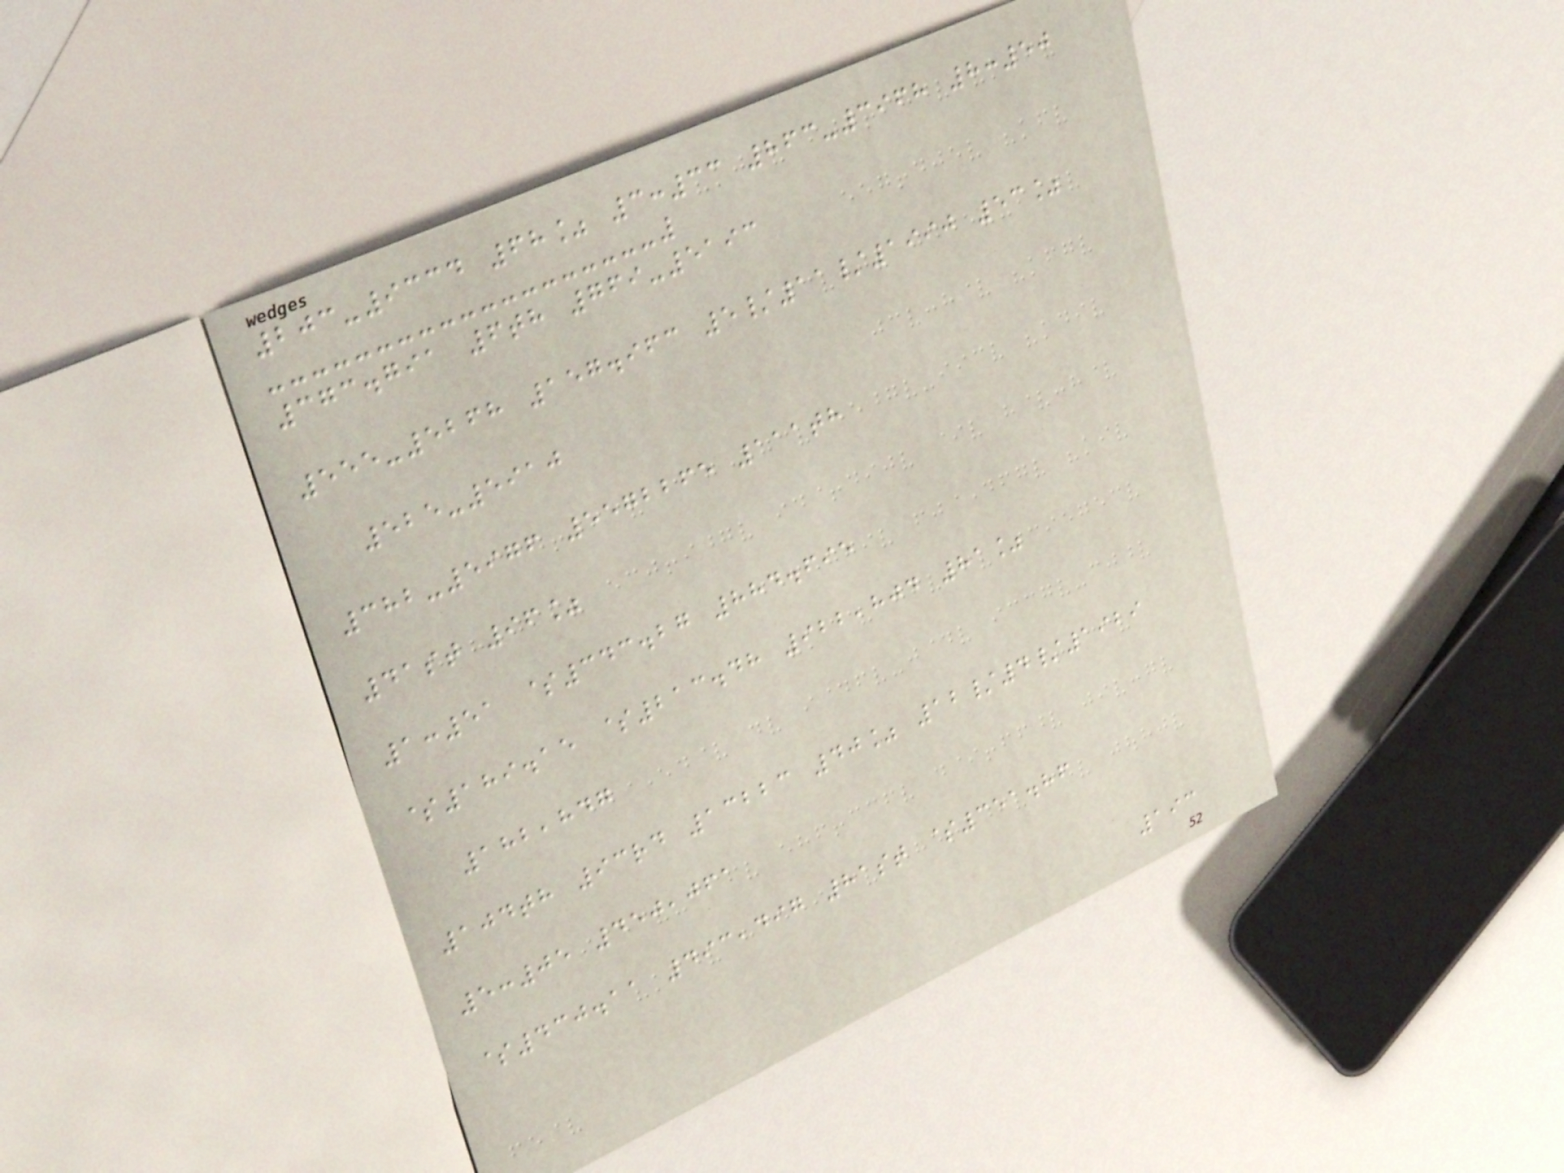203-9334 68% 3:33 863-3968 8:50
373.791 6th 769-5193
555-5268 157.963 5/11/1990 53%
525-5910
382-5976 5572265 111th
41st 96%
1:51 $343.27 884.695
$189.15 $213.48 922,804 81%
182,847
104th 93rd 13223 40% 12/4/1929
5:05 450,061
$430.11 493,497 81st $351.86
193
